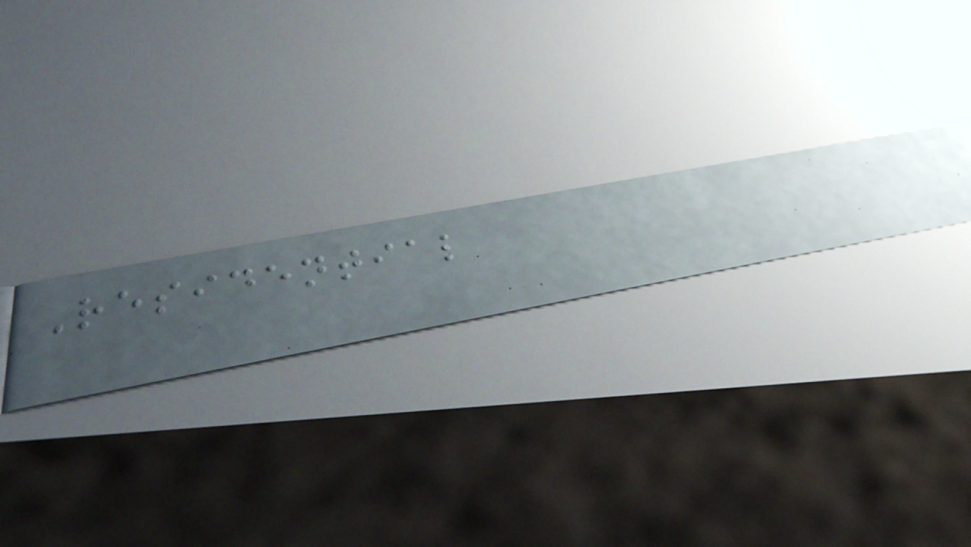Residential
